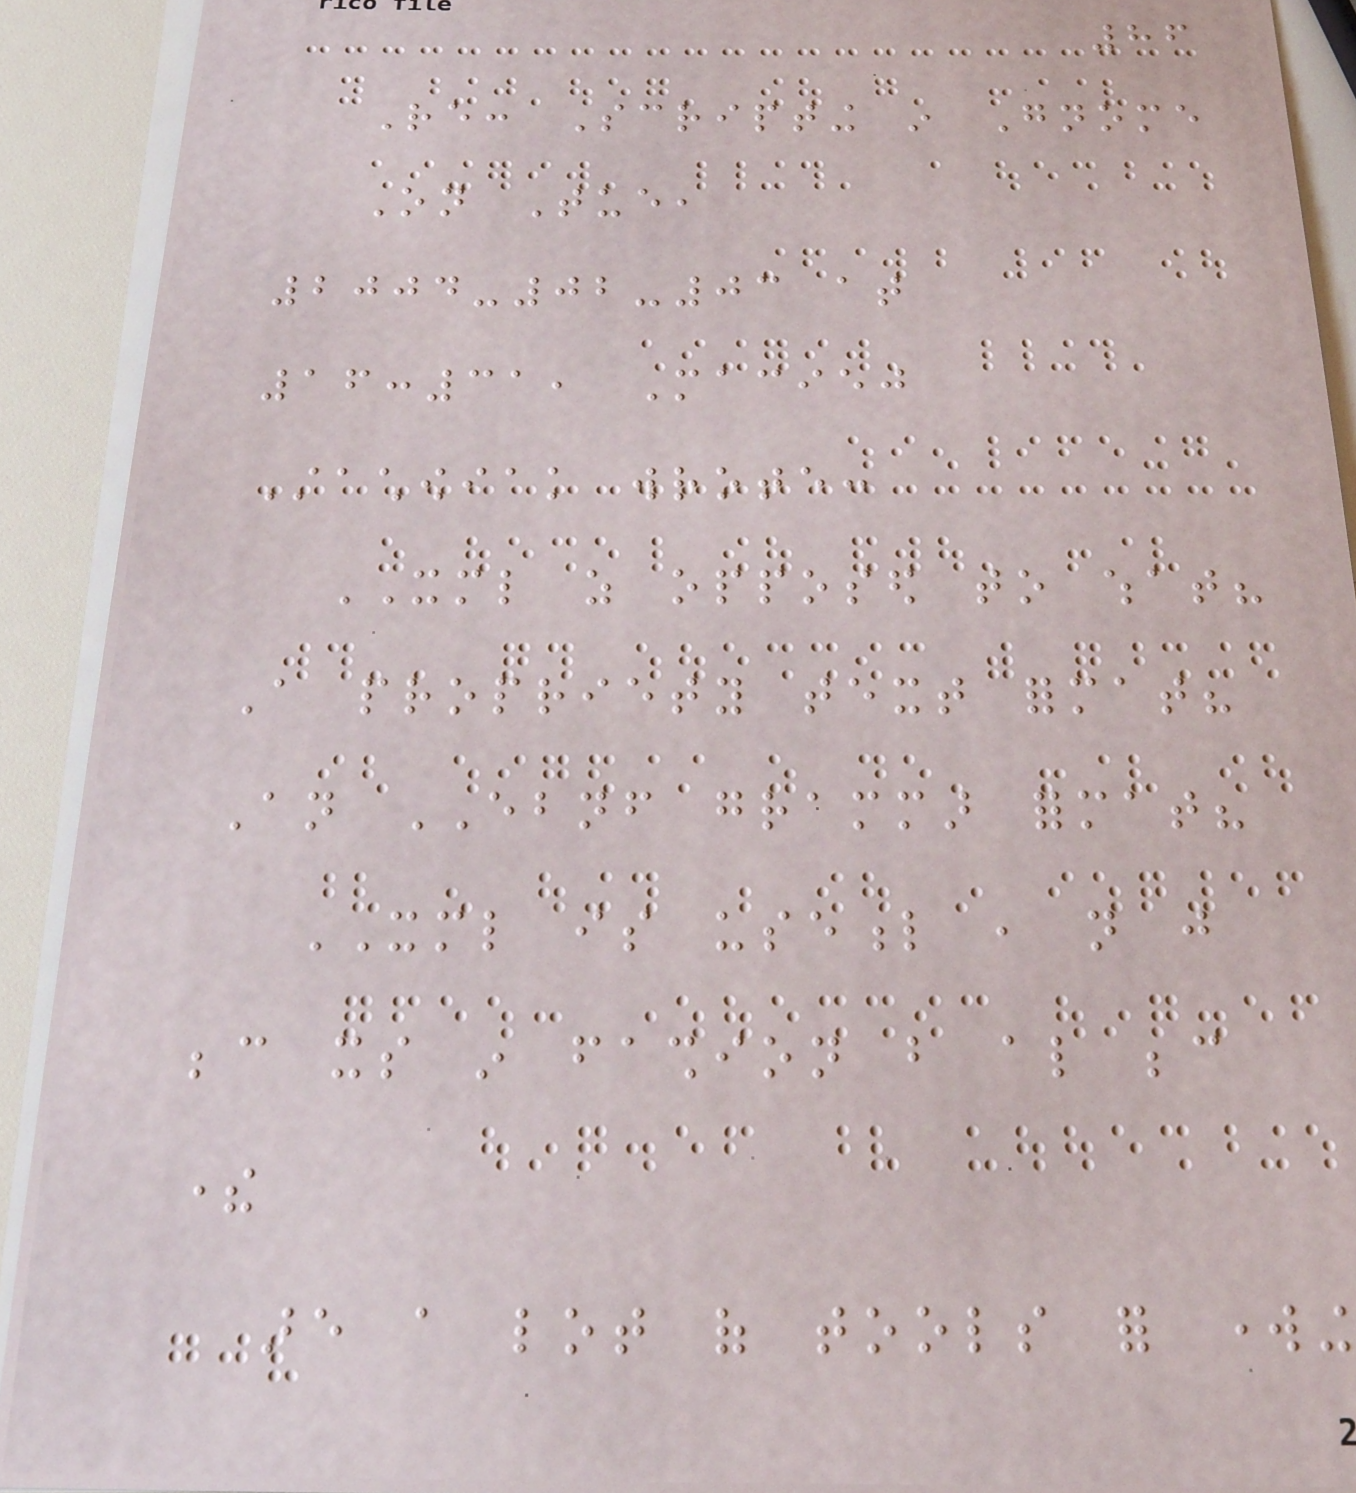86
Re: Scripting in Gnome
On Tue,
2004-02-03 at
16:31, Maciej
Stachowiak wrote:
XML as opposed to what?
A propriety text format?
An EBNF grammar format?
XML is useful , not just
because its in fashion but also because
there
are a lot of tools for working
